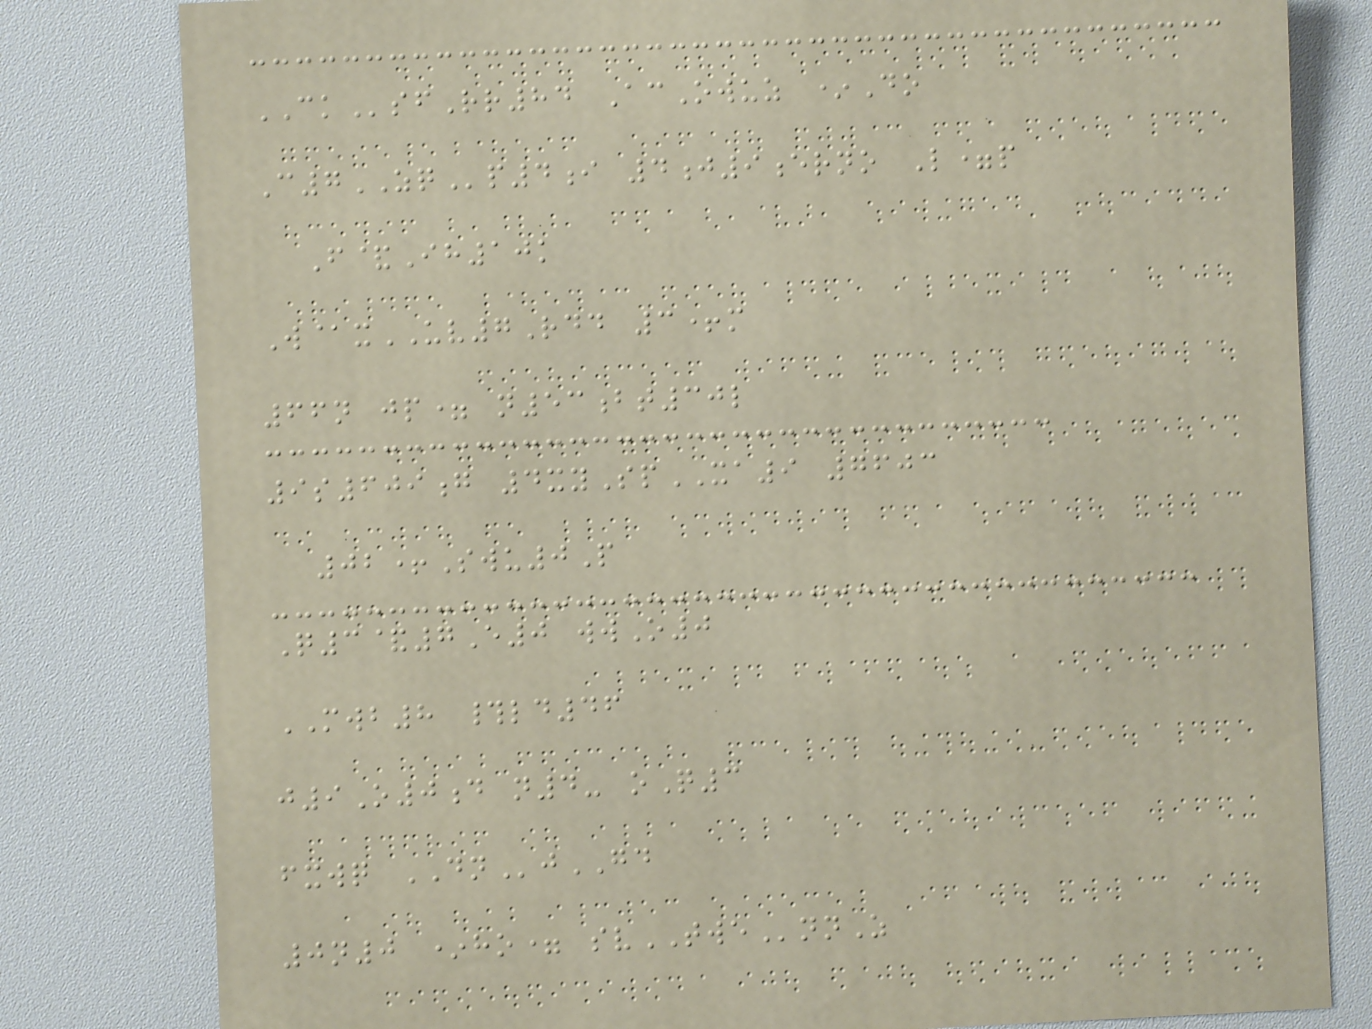CKsfRr84 AcOwuz *Do
C7ZQp4i 4j9erno L=p
F&Ih10k
W@xUV7Rdd 3+m
66n jp= n53bt30l
9s609g 4xySpXA9 7603
02+Swu0P
Q3&7E0 wwO0
MWB8 #ld46
j9O0d n4- oQ3
fxwq DNjGD
0n0 *ho= svTWEnnZ
